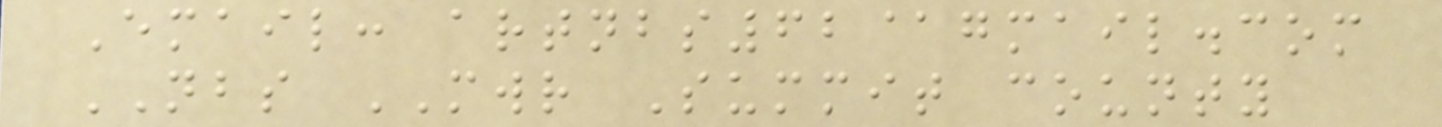Email: artnbs62@gmail.com
NBS MWR Summit county
